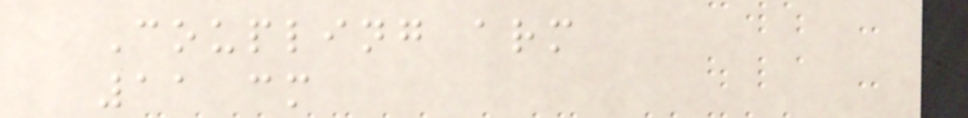Coupling arm
11 cm
